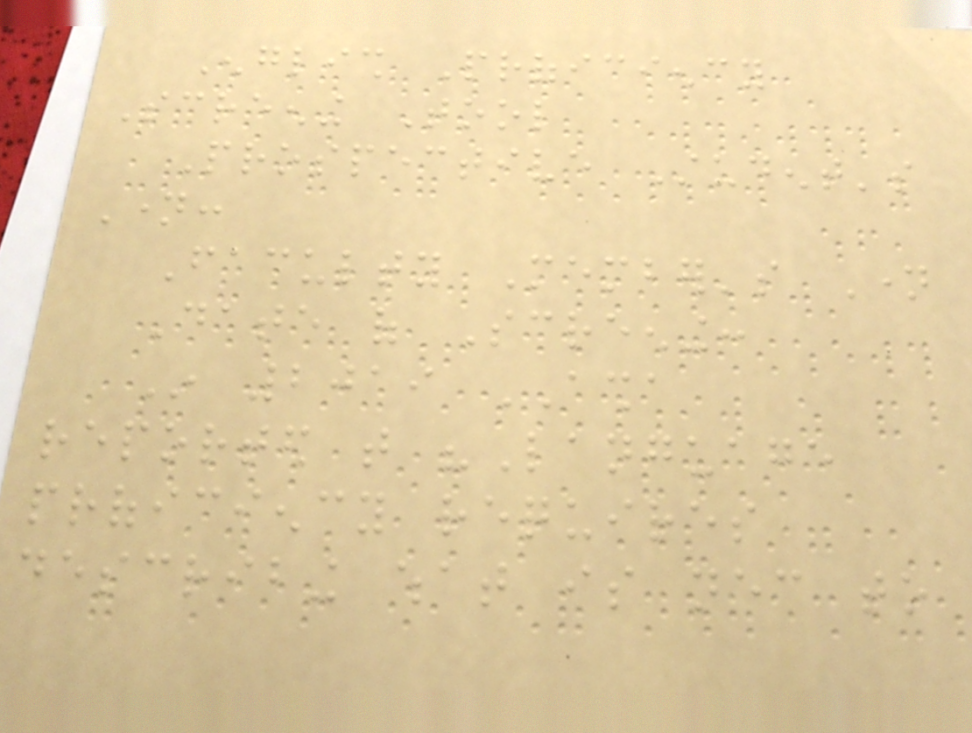English Proficiency
Screening Tool
Prospective Student's
Name:
Faculty Member's Name
Date of Screening:
In 2019 ASHA
reported that "Language
proficiency requires
describing what is necessary to
